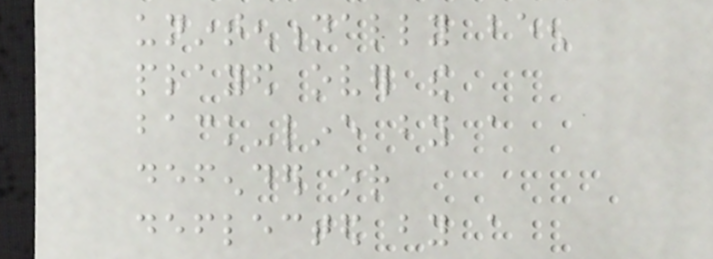unintentionally been
played over the
back-line by a
defender or
deflected by a
